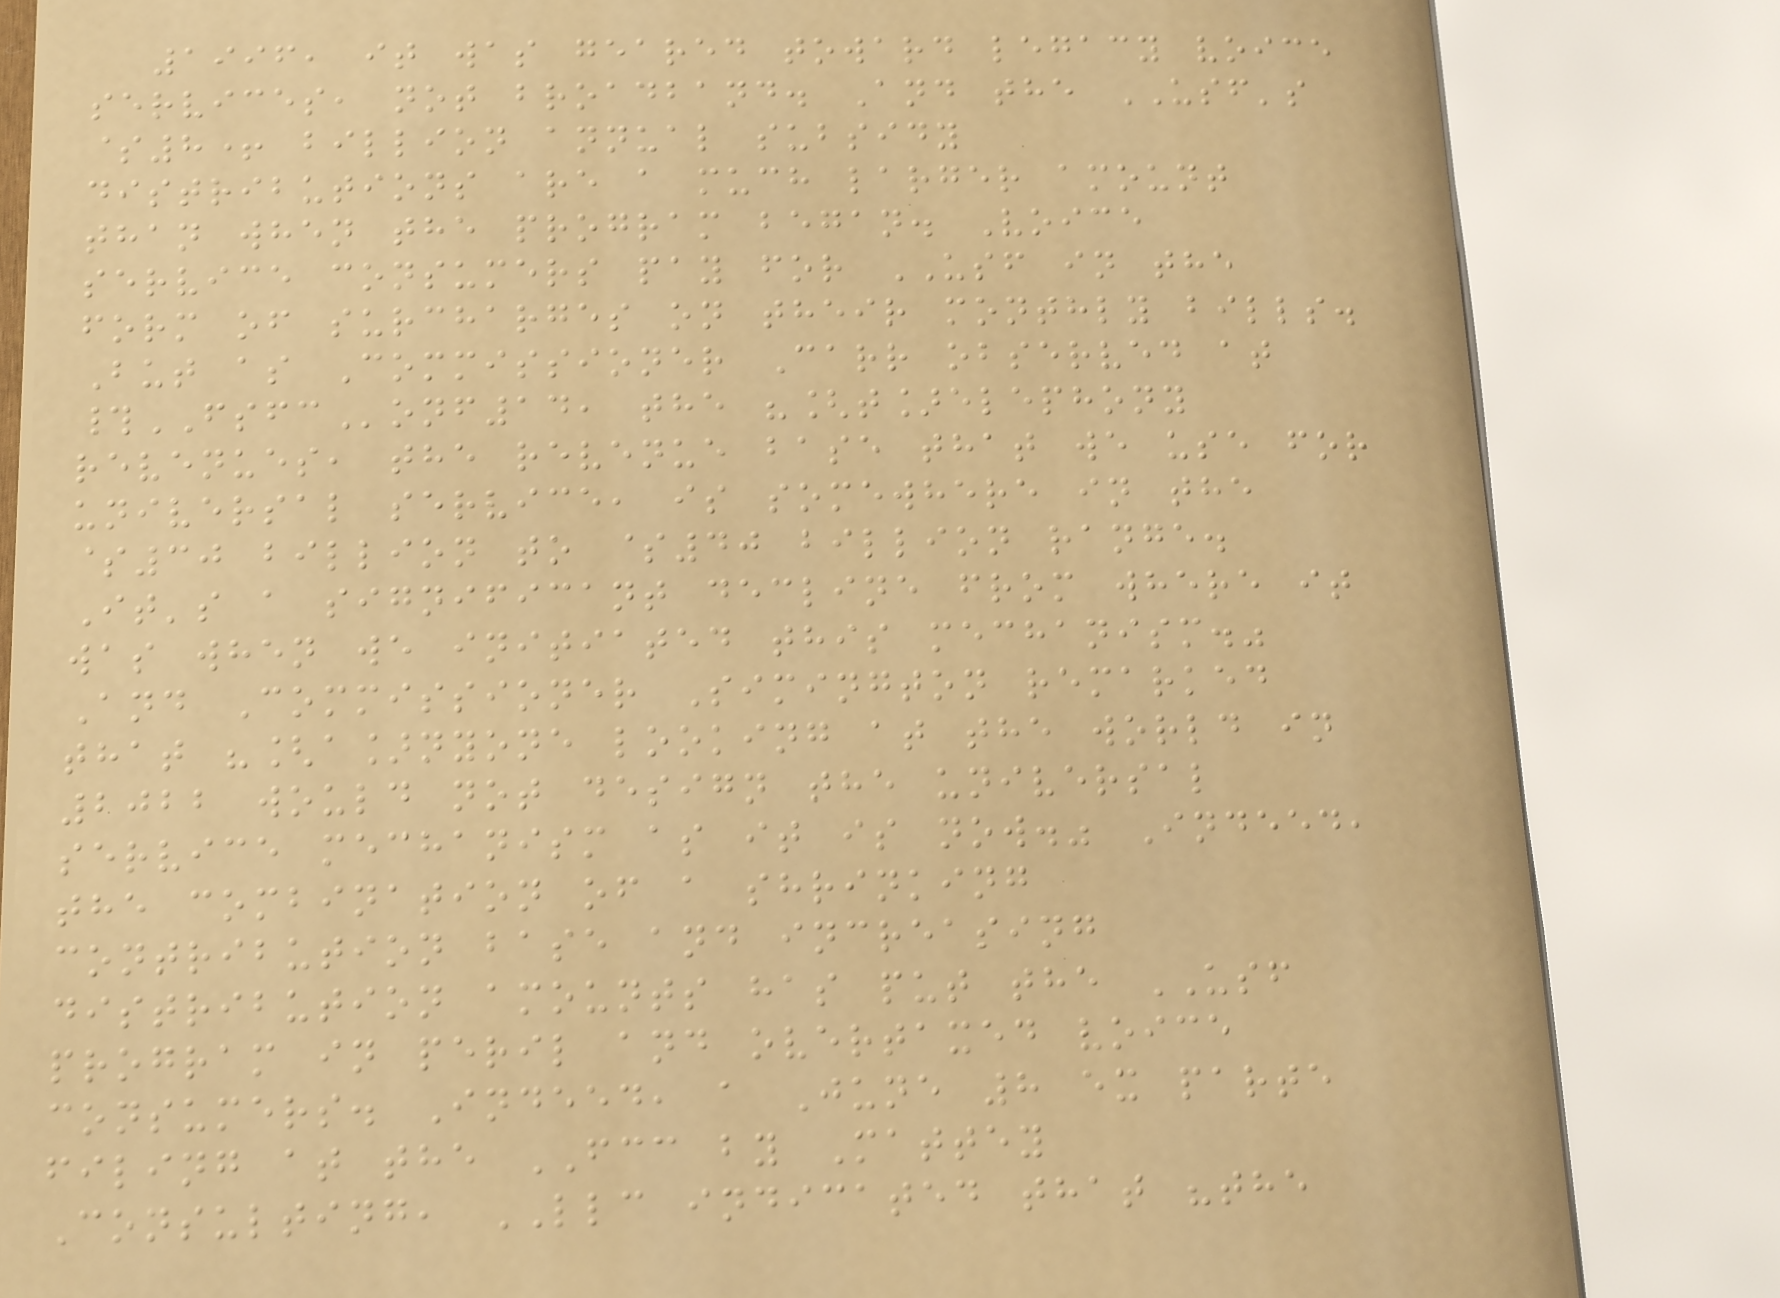1996, it was geared toward legacy voice
services, not broadband. And the USF's
$8+ billion annual subsidy
distributions are a much larger amount
than when the program began. Voice
service consumers pay for USF in the
form of surcharges on their monthly bills.
But as Commissioner Carr observed at
#FSFConf14, the "[t]elephony
revenues, the revenue base that we use for
universal service, is somewhere in the
$30 billion to $40 billion range.
It's a significant decline from where it
was when we initiated this mechanism."
And Commissioner Simington remarked
that "[a]nyone looking at the world in
2022 would not design the universal
service mechanism as it is now." Indeed,
the combination of a shrinking
contribution base and increasing
distribution amounts has put the USF
program in peril and overtaxed voice
consumers. Indeed, a June 8 ex parte
filing at the FCC by Mattey
Consulting, LLC indicated that "the
